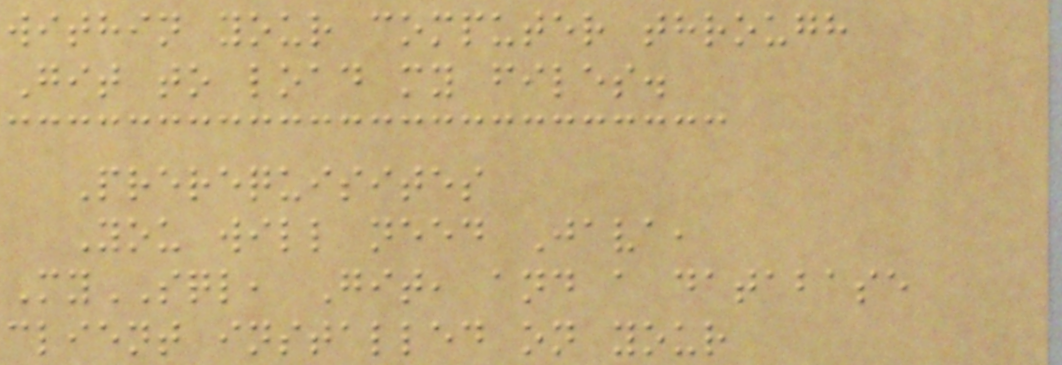within your computer through
Git to load my files.
Prerequisites
You will need Java,
MySQL, Git, and a database
client installed on your
